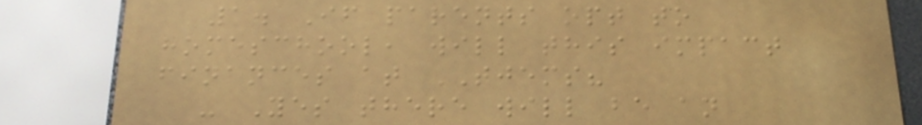1. If parents opt to
homeschool, will this impact
finances at TJEMS?
- Yes there will be an
